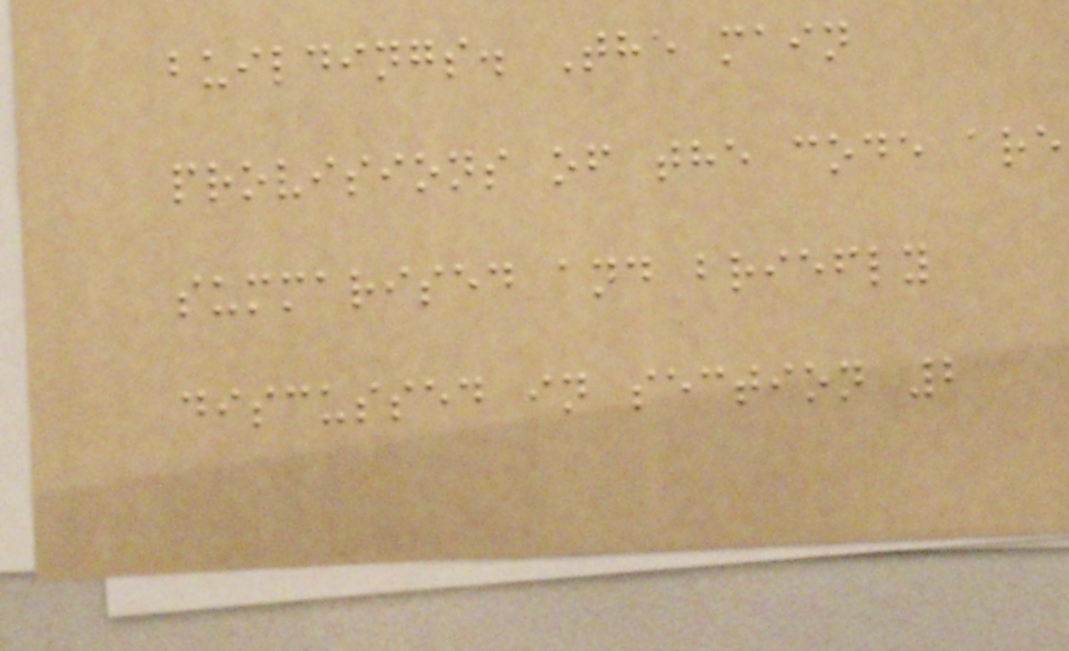buildings. The main
provisions of the code are
summarised and briefly
discussed in section 2
